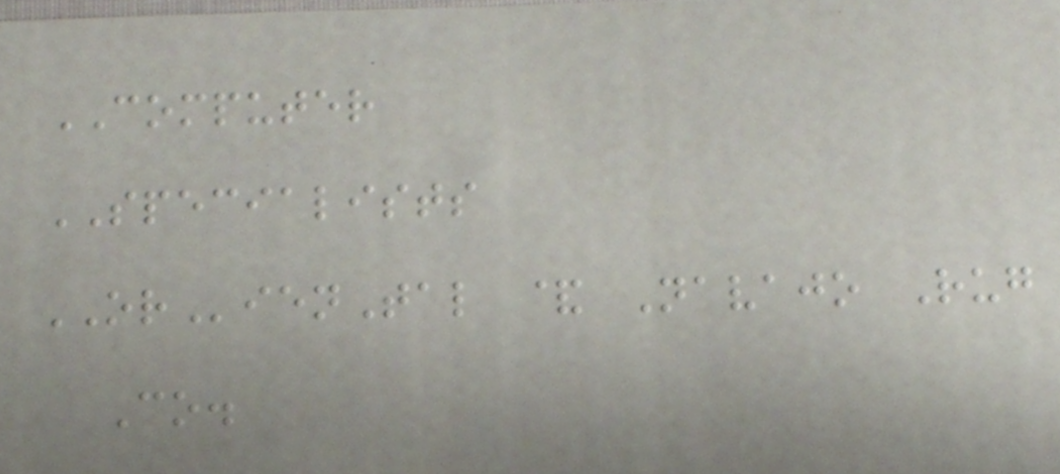COMPUTER
SPECIALISTS
ORienTal & Navajo Rug
Co.
